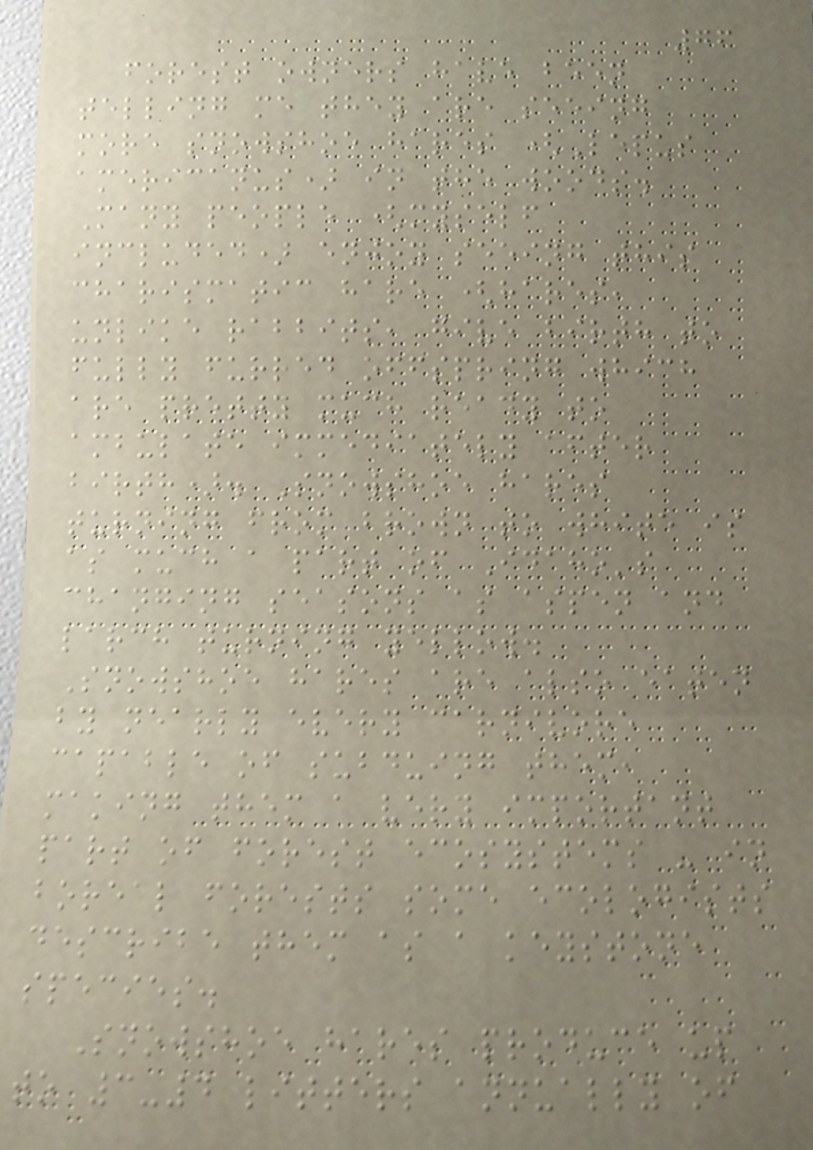76
forest owners have been
telling me they are seeing
more snowshoe hares (Lepus
americanus) in the woods.
Many people (myself
included) enjoy seeing this
charismatic hare (hares,
unlike rabbits, give birth to
fully furred offspring which
are pretty much ready to
ambulate immediately after
birth). Snowshoe hares
turning from brown to white is
as much a part of Idaho's
changing seasons as aspen and
larch turning yellow.
Snowshoe hares are also eaten
by nearly every carnivore
capable of subduing them,
making them a very important
part of forest ecosystems - in
boreal forests some ecologists
describe them as a keystone
species.
Snowshoe hares produce up
to 3-4 litters annually of
